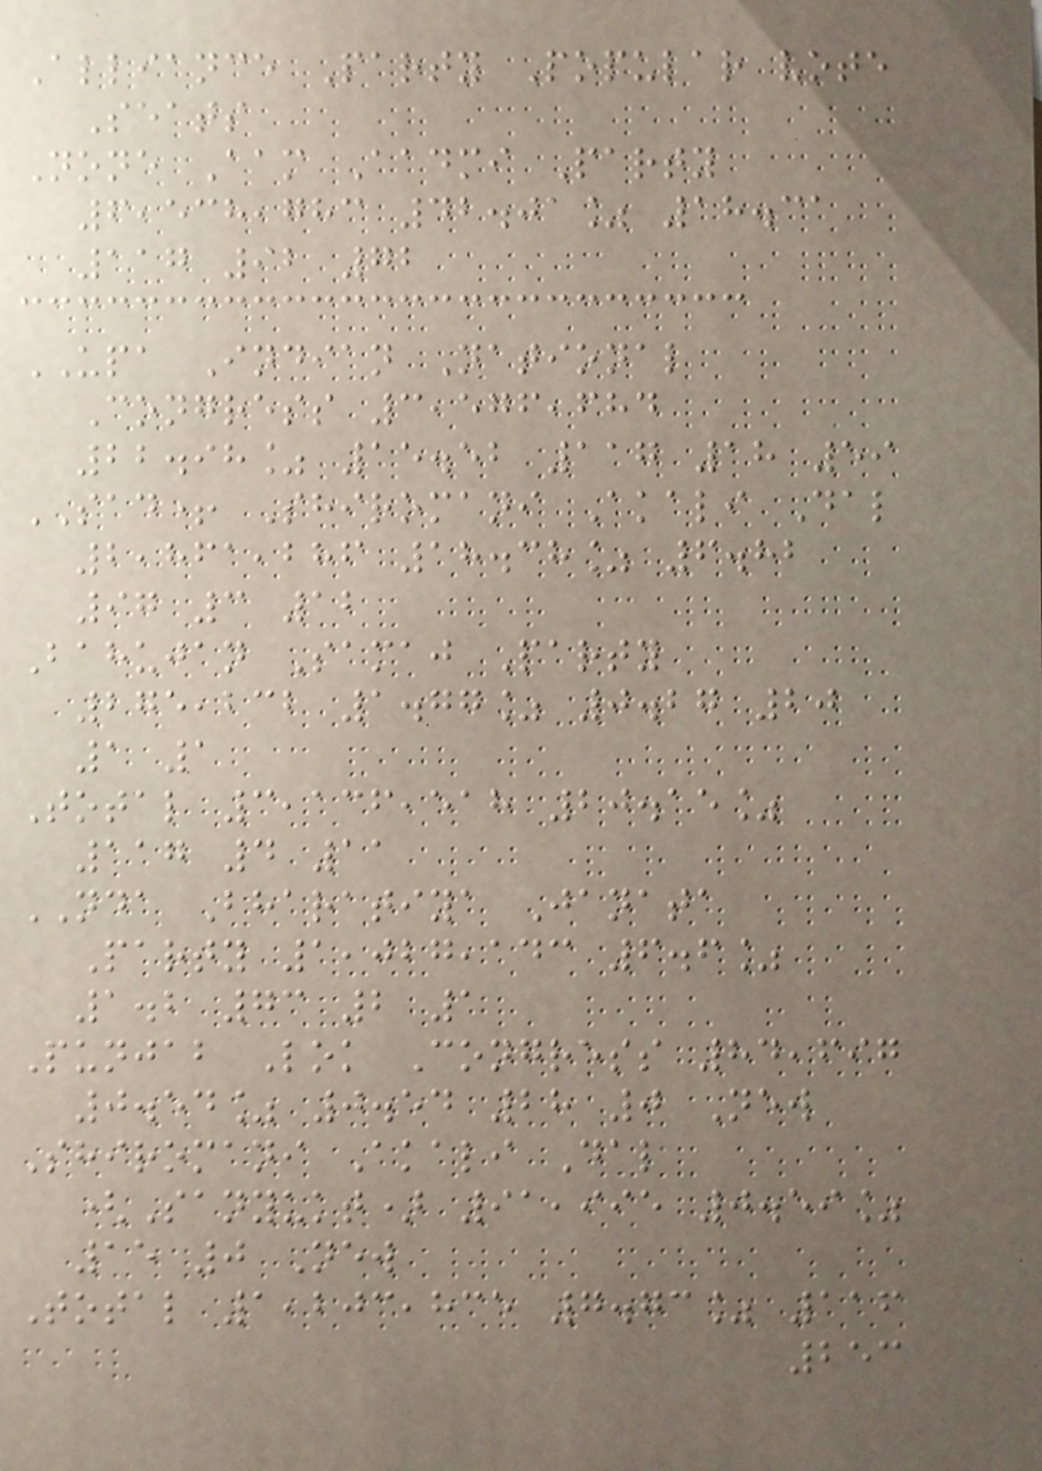Alliance Party Popular vote
Seats
None Aam Aadmi Party
6,538,783 42.01% 18.31
117 92 72
UPA Indian National
Congress 3,576,684
22.98% 15.52 117 18 59
SAD+ Shiromani Akali Dal
2,861,286 18.38% 6.82
97 3 12
Bahujan Samaj Party
275,232 1.77% 0.27 20
1 1
Total 3,136,518 20.15%
117 4 11
NDA Bharatiya Janata
Party 1,027,143 6.6%
1.2 73 2 1
Punjab Lok Congress 84,697
0.54% 0.54 28 0 New
Shiromani Akali Dal
(Sanyukt) 91,995 0.59%
15 0 New
Total 1,203,835 7.73% 116
253
